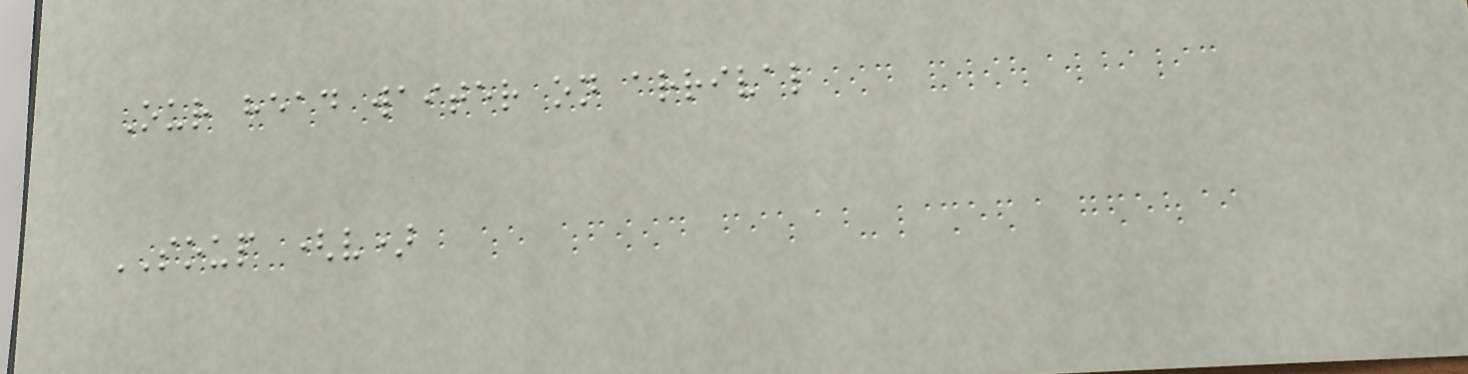Our head waiter on arrival
SOUP (v)
